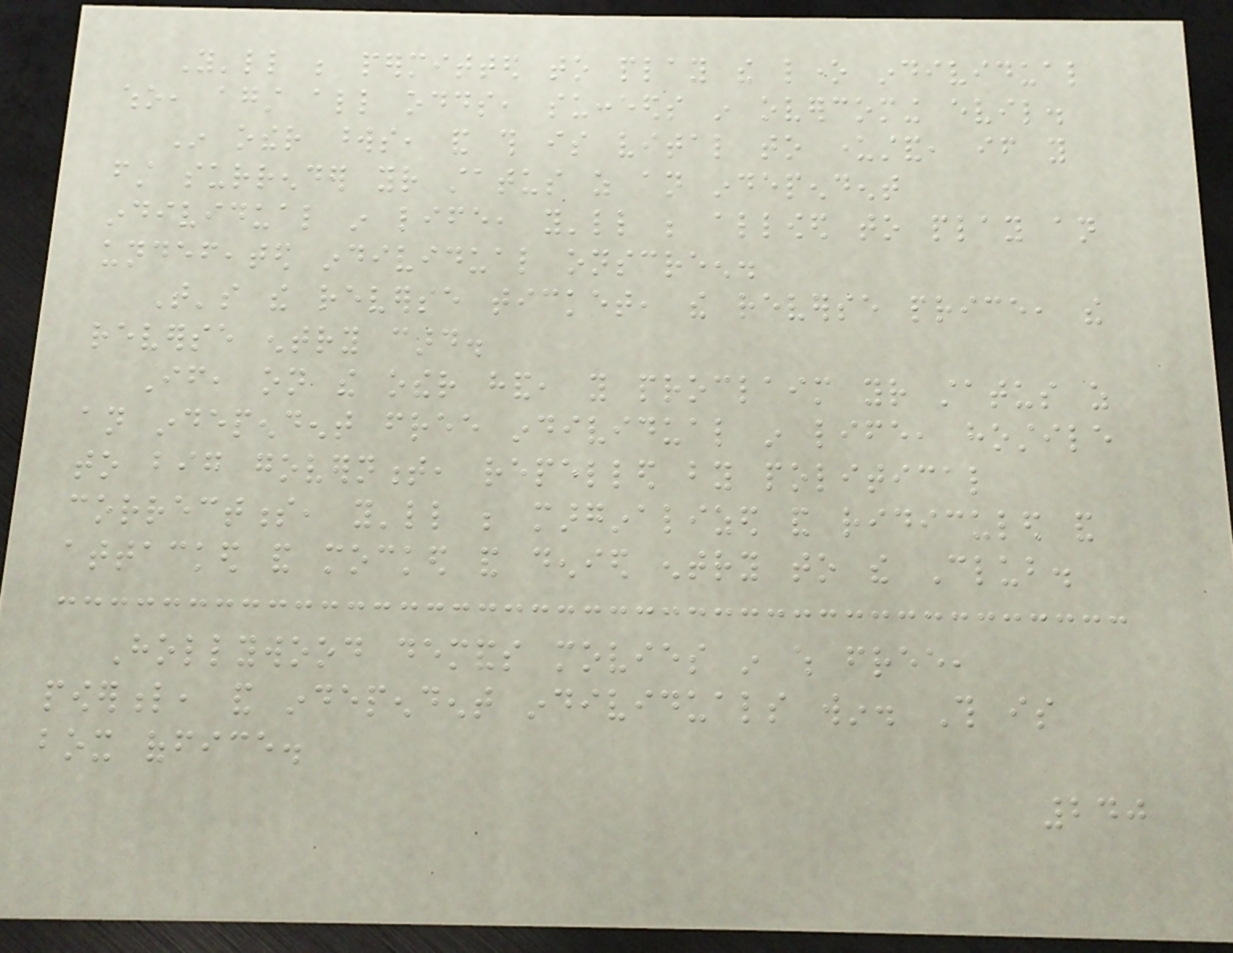You'll be permitted to play the lone individual
who, against all odds, succeeds in overcoming evil.
In other words, and this is vital to understand, if you
first surrender your status as an independent
individual in life, you'll be allowed to play an
undefeated individual onscreen.
That's the reverse ticket, the reverse price, the
reverse entry card.
If, on the other hand, you proclaim your status as
an independent free individual in life, hostile
to big government, repelled by political
correctness, you'll be marginalized and ridiculed and
attacked and mocked and denied entry to the Club.
Hollywood demands movies in which free,
powerful, and independent individuals win. This is
box office.
240
